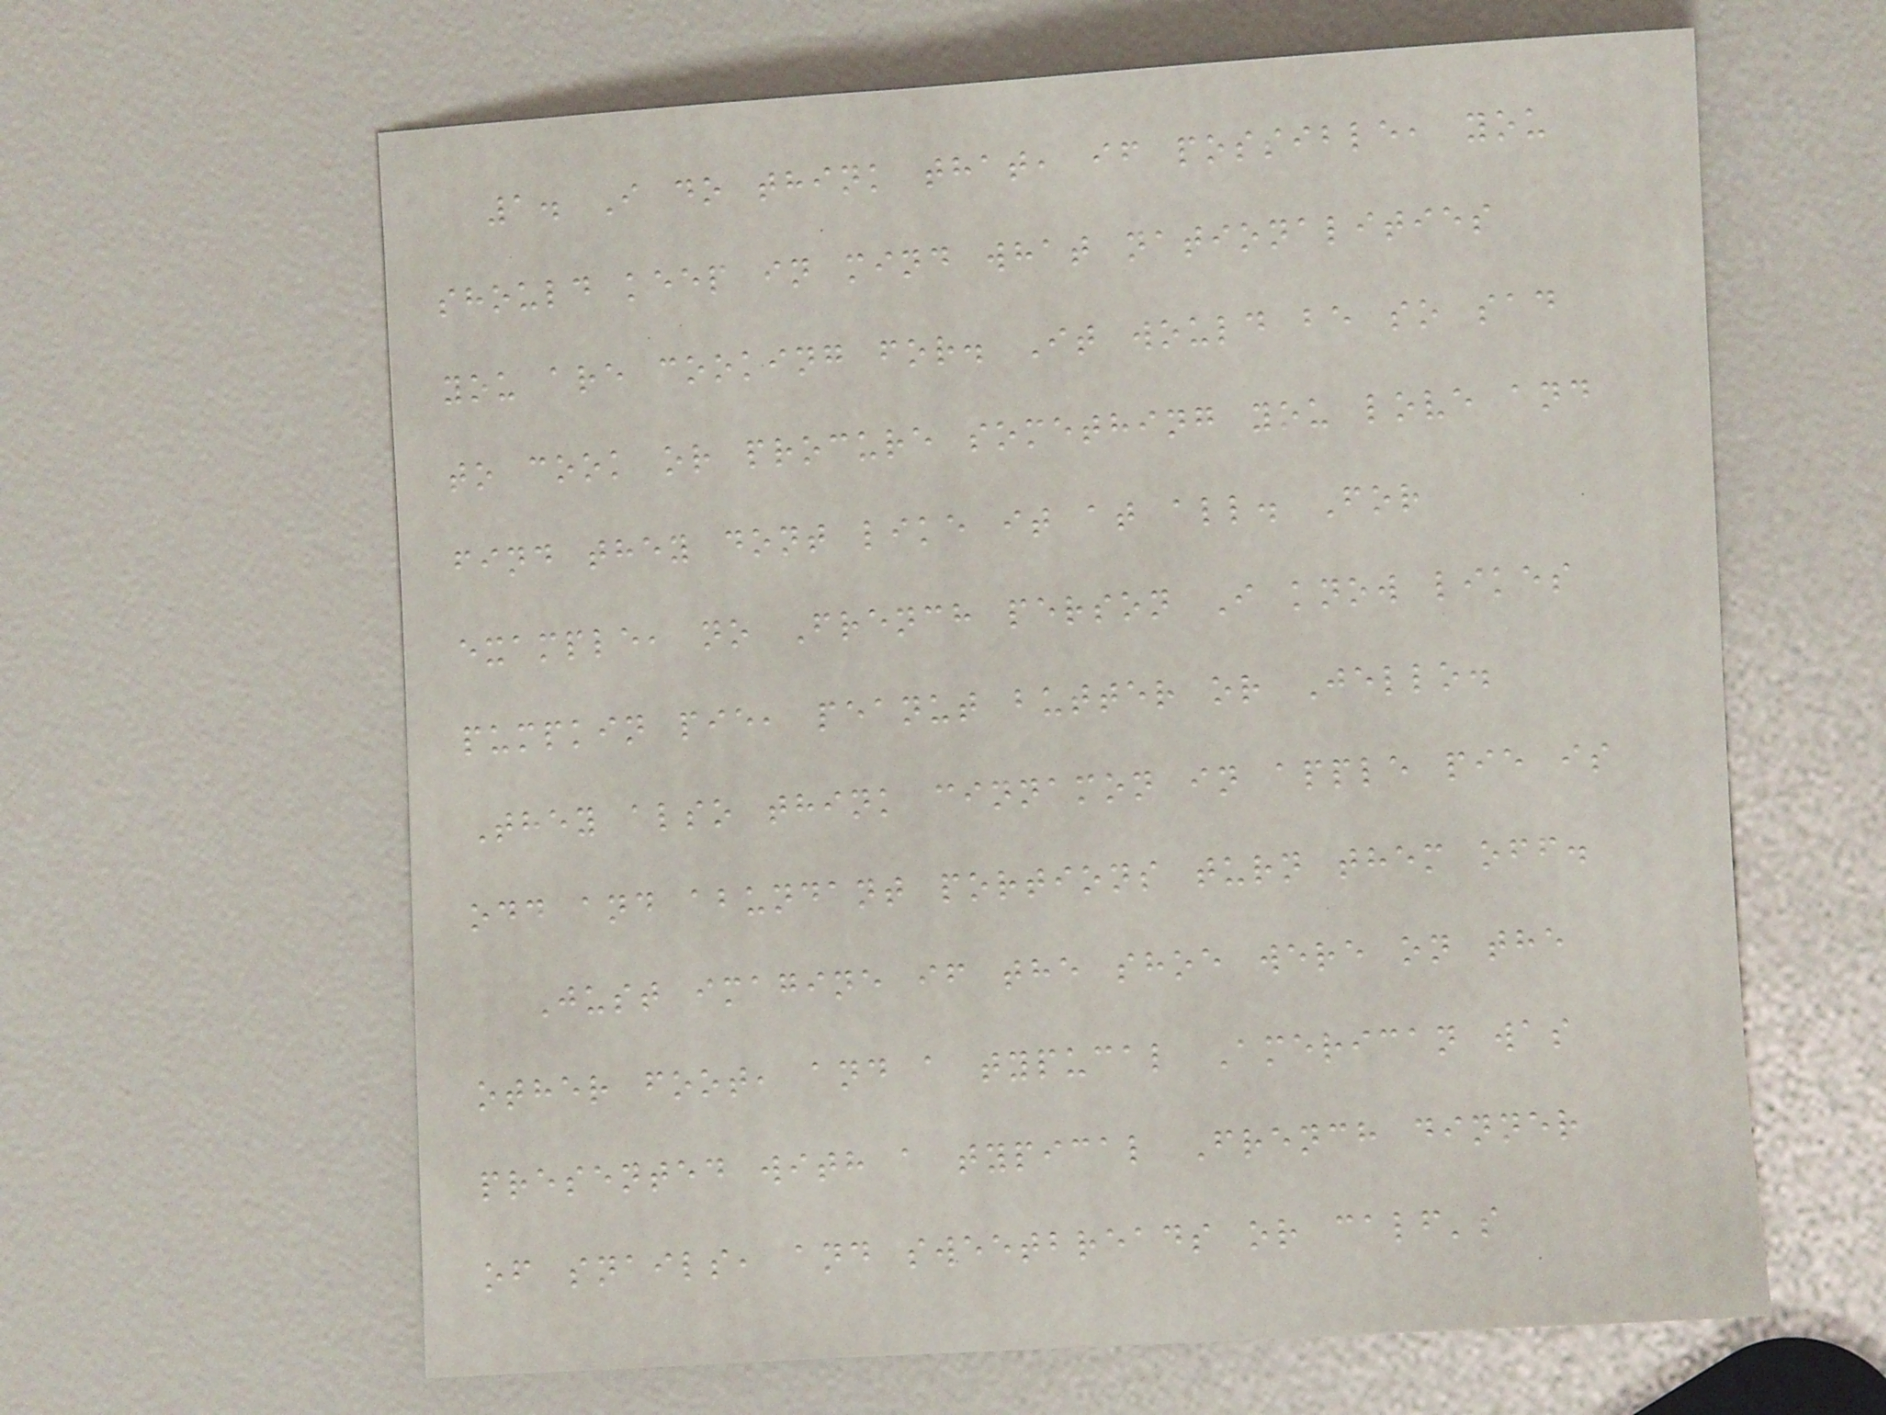1. I do think that, if possible, you
should keep in mind what nationalities
you are cooking for. It would be so sad
to cook or procure something you love and
find they dont like it at all. For
example, no French person I know likes
pumpkin pie, peanut butter or Jello.
They also think cinnamon in apple pie is
odd and abundant portions turn them off.
Just imagine if the shoe were on the
other foot, and a typucal American was
presented with a typical French dinner
of snails, and sweetbreads or calf's
